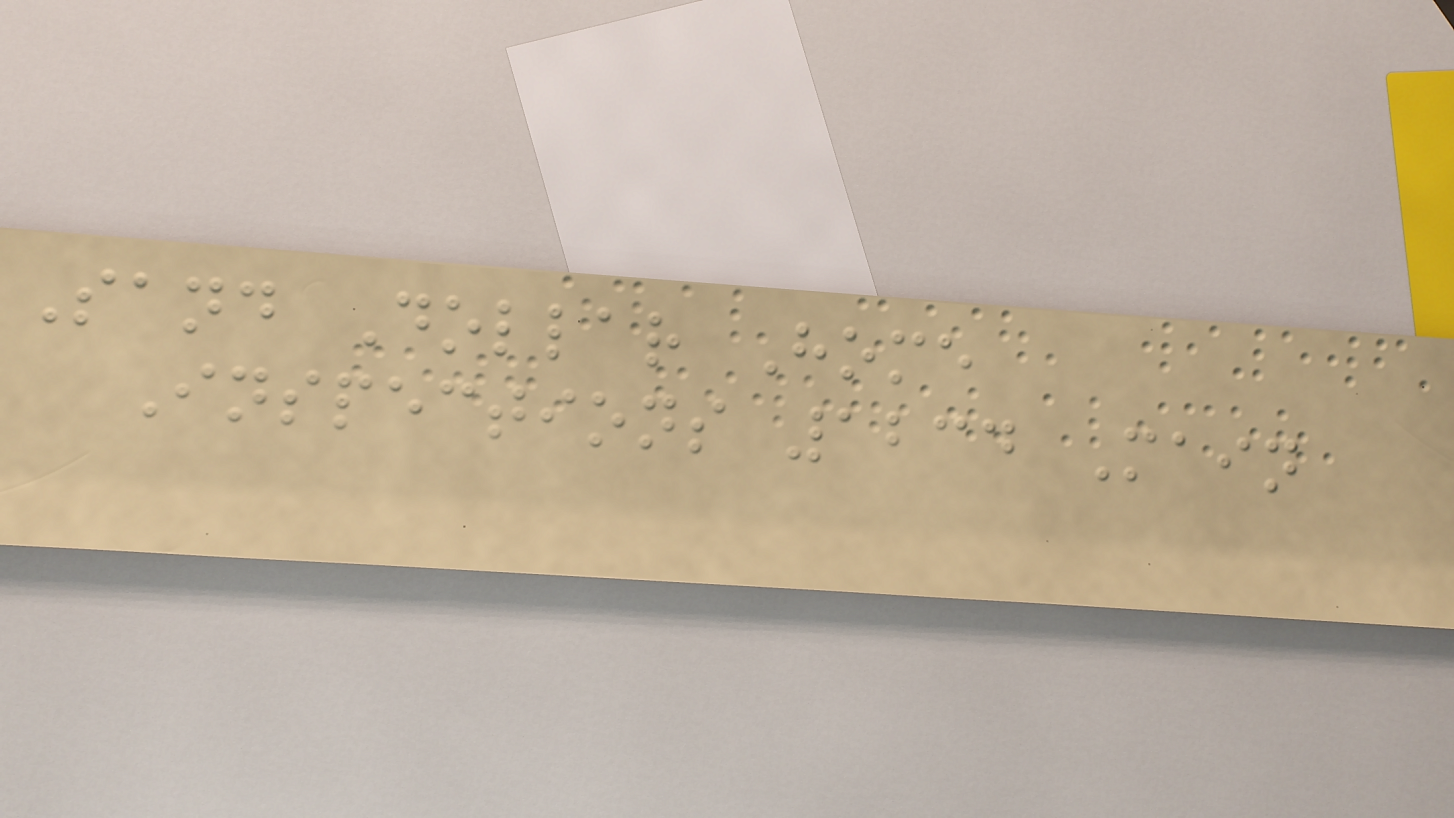Sand Dollar Home
Inspections 1234 Main
